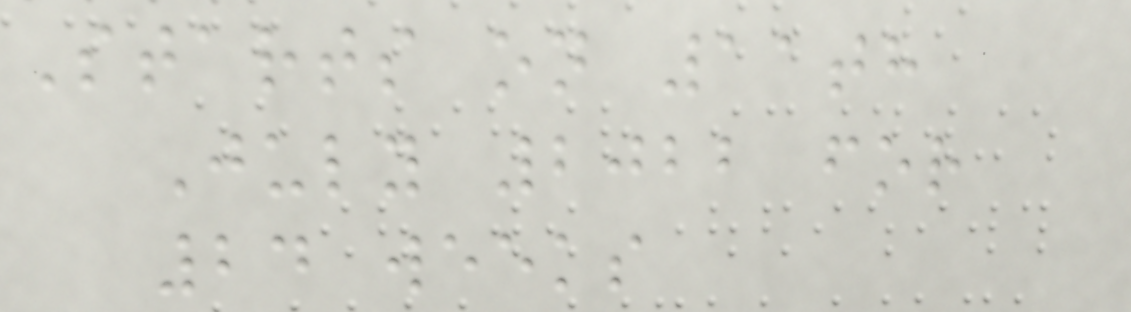Starts on 11th
July 2022 for
24 weeks
